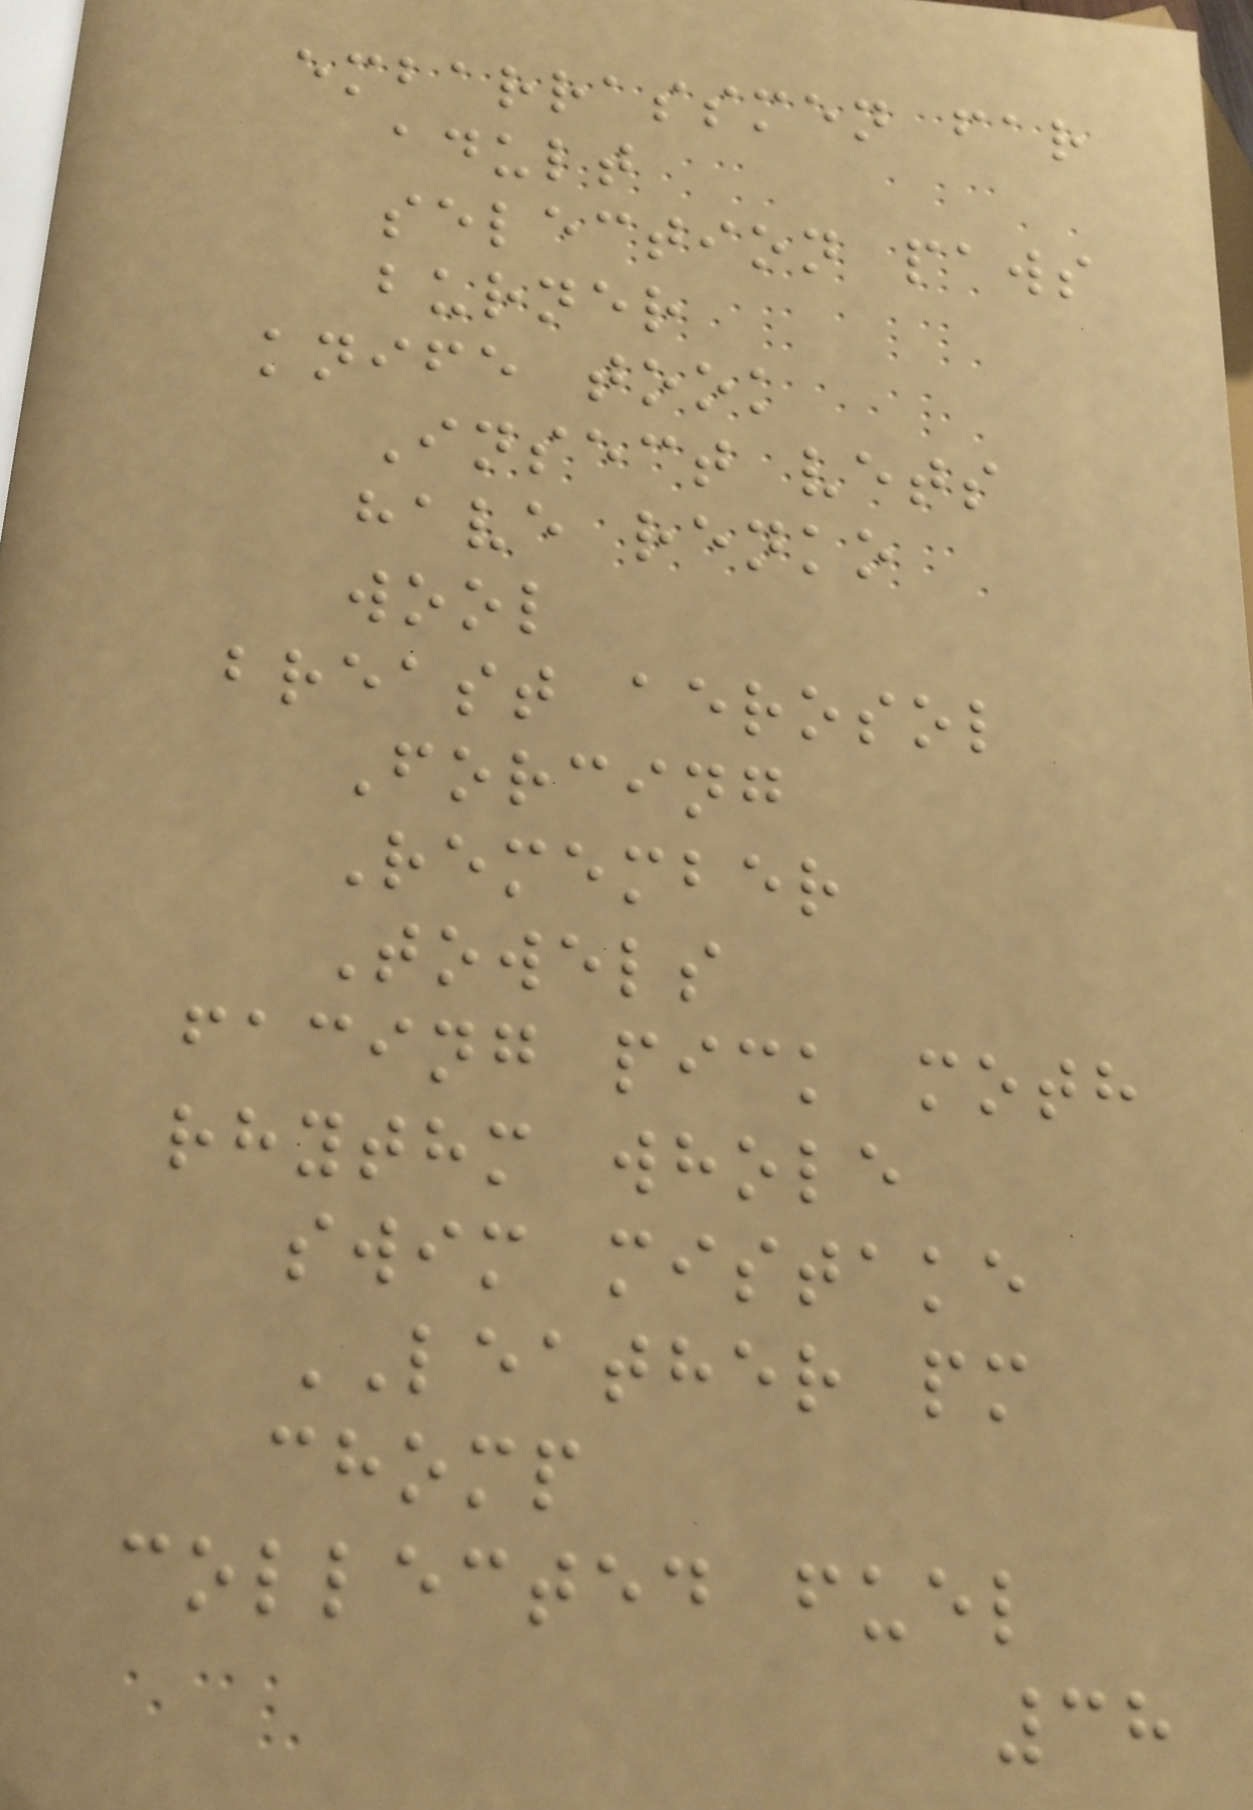embarrassmen far
adult
selection paws
burner
knife took
Insect vets
have renko
wool
breast aerosol
Forcing
Remember
Towels
facing pick moth
rhythm whole
swim mistake
LEATHER pm
chomp
collected fuel
38
